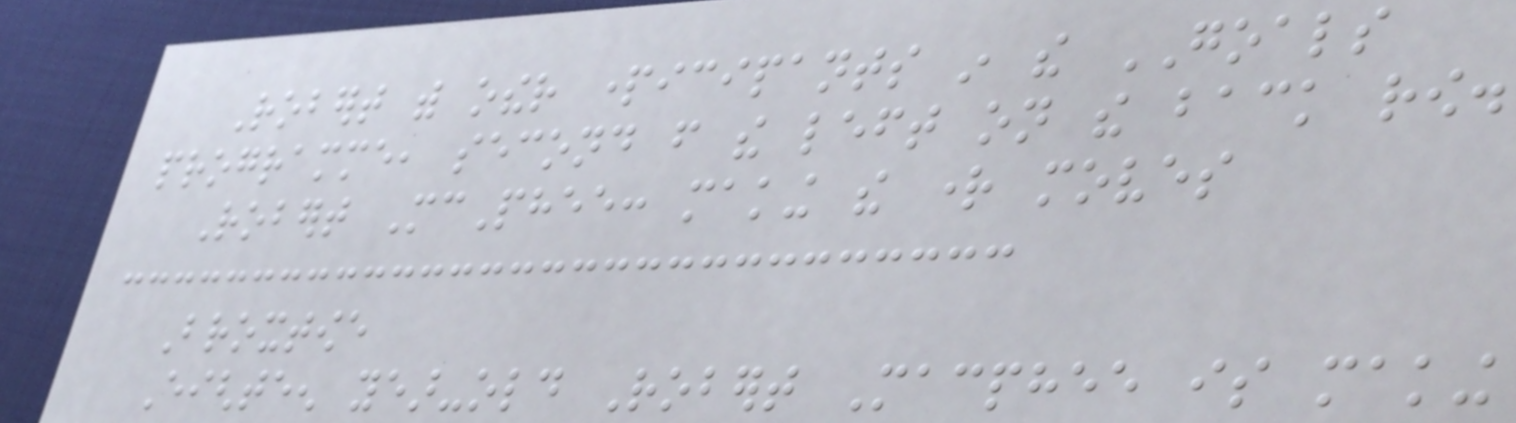Robert with other participants in the GOALS
programme, second from the left on the back row.
Robert McPhee: making the right moves
Broxtowe
Eighteen year-old Robert Macphee is making
